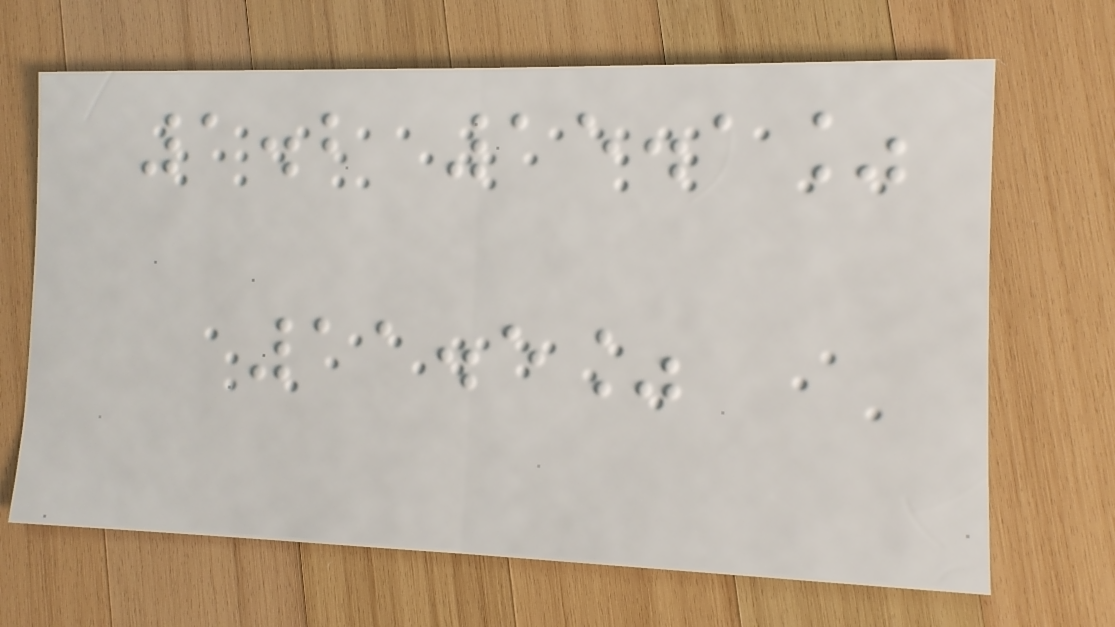1.2 15.1%
11.5%
